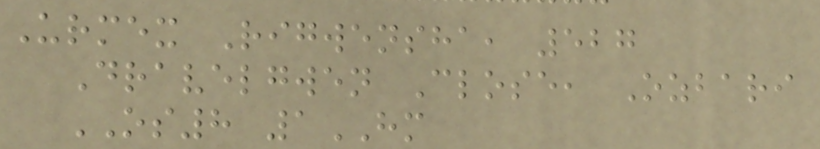Urmex Rigwensha, 527
Dravelgwen Close, Ozbari
OS8 1HM
